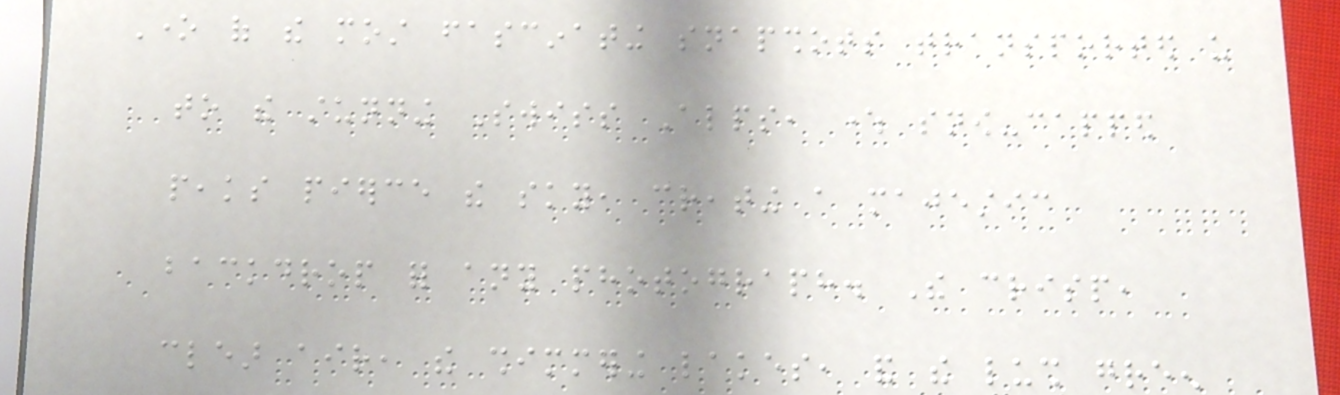One of the most fascinating snapshots transported us
to the stunning Swiss Alps, where snow-capped
peaks pierce the sky, creating a majestic
backdrop for any photograph. The crisp,
clear air, the shimmering lakes, and the lush green
